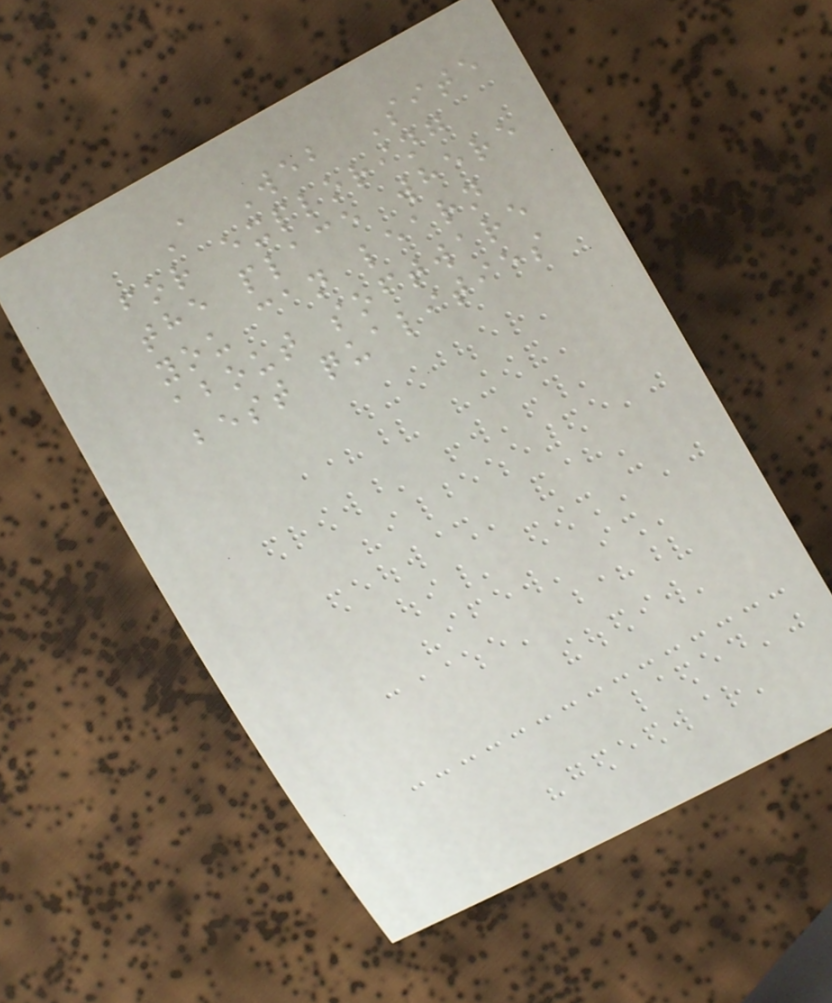A Web Site
for exploring
the place where
you can learn
about software
best qualities
